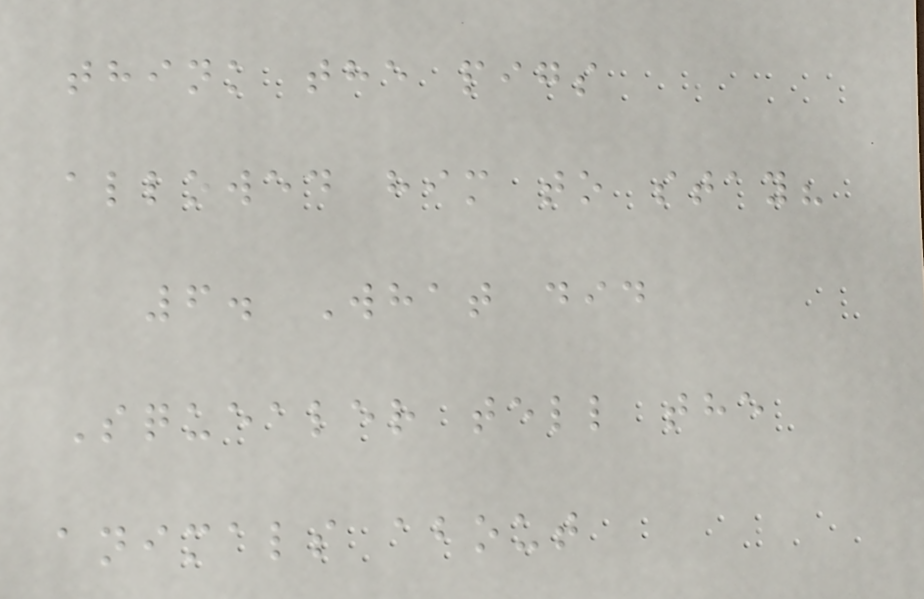think the pigs
allowed him to stay?
6. What did
Squealer tell the
animals about
